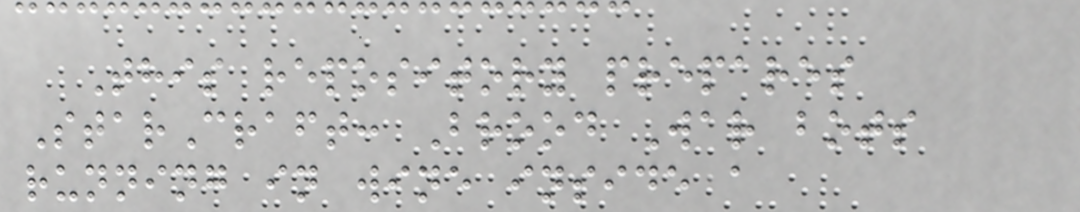This repository prepares
StarCraft: Brood War bots
running in wine inside a
